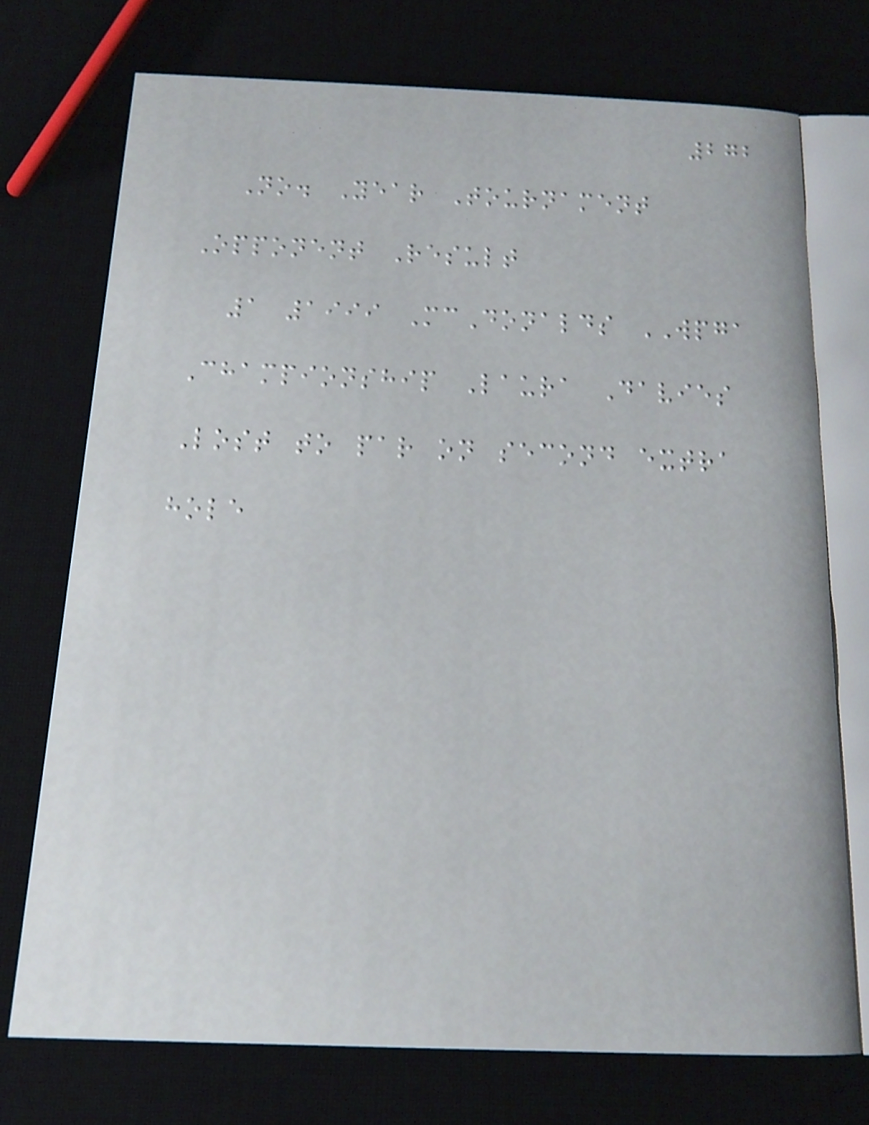272
No. Year Tournament
Opponent Result
1 1999 McDonalds WPGA
Championship Laura Davies
Lost to par on second extra
hole
